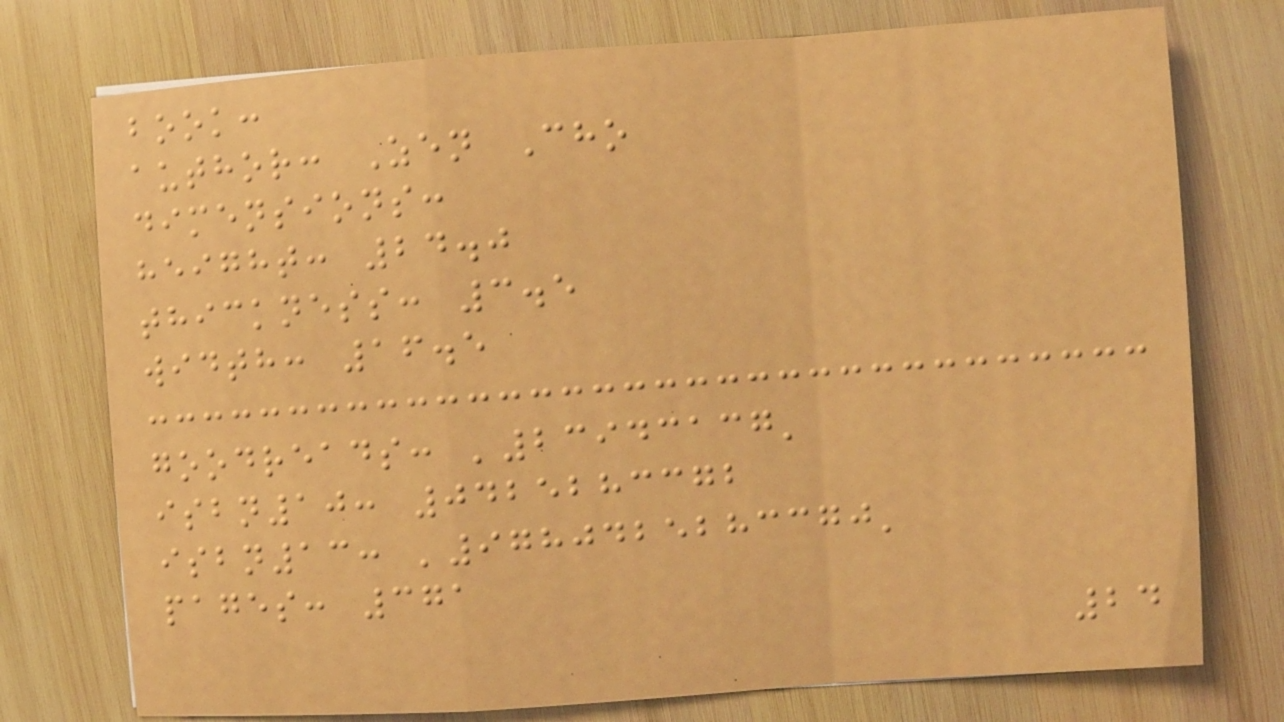book:
author: Zen Cho
dimensions:
height: 24.0
thickness: 3.5
width: 16.5
goodreads: '23943137'
isbn10: 0425283372
isbn13: '9780425283370'
pages: 371
24
